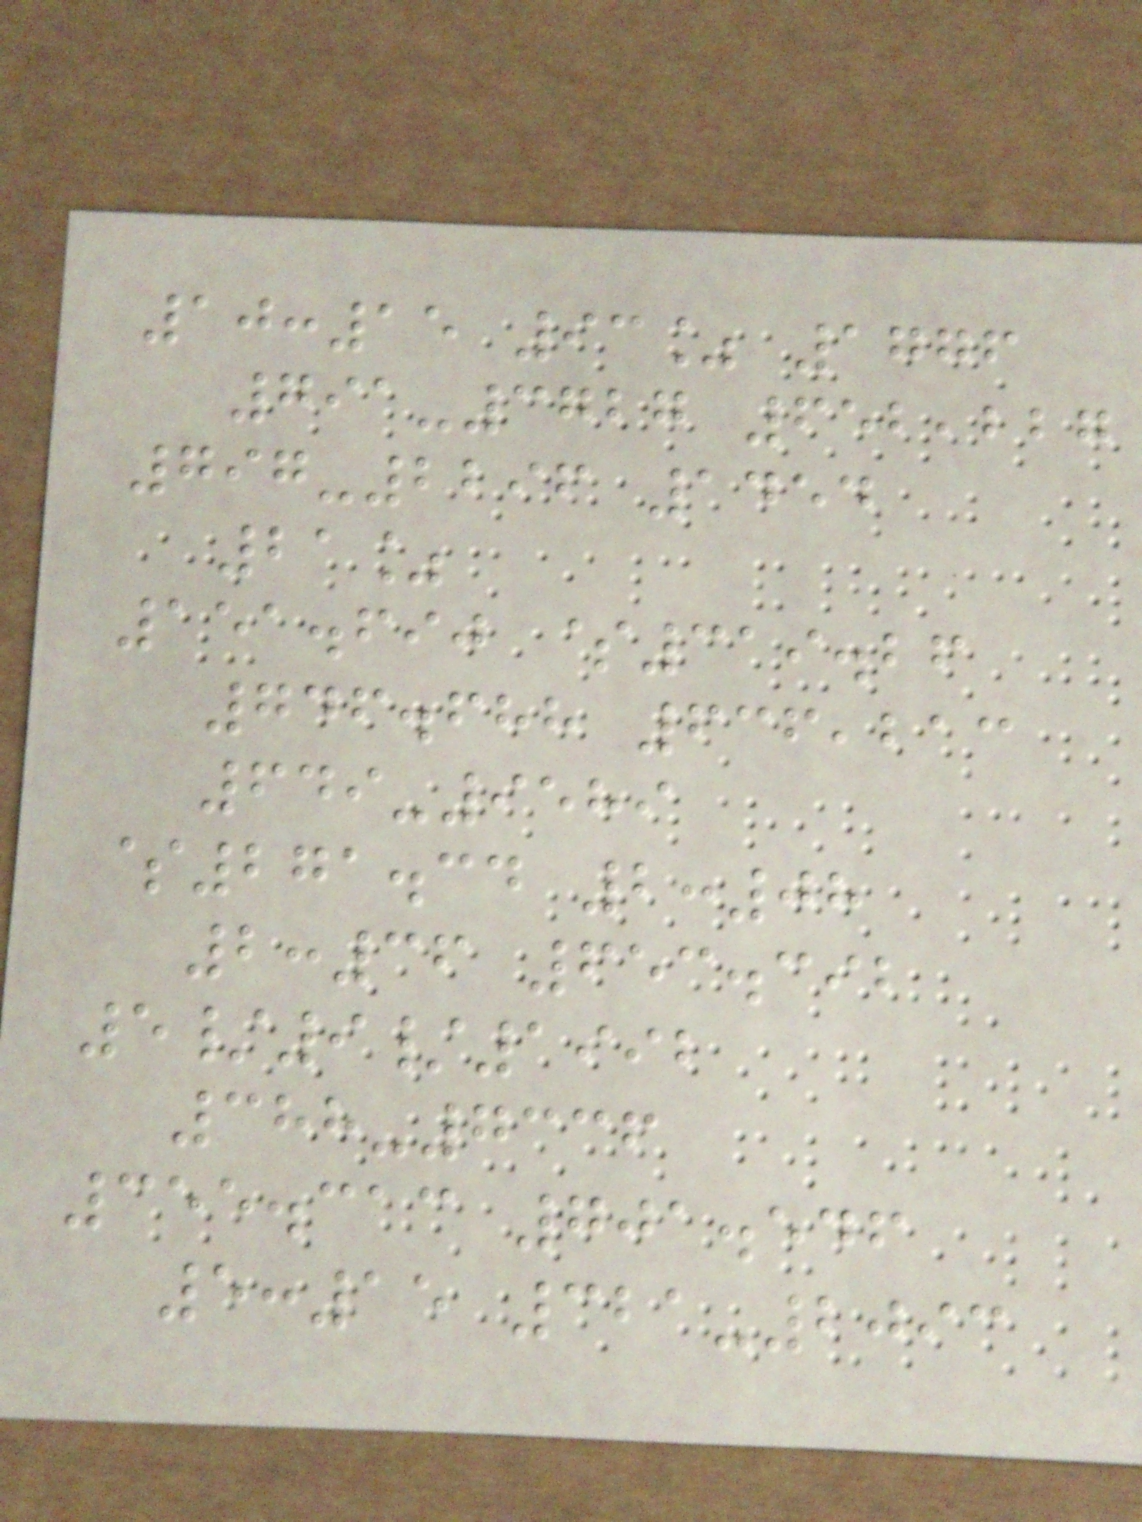10:15 93% 1776
791-3727 652,227
797-2296 1454
21%
151.690 $319.26
746.688 636,213
649-9589
$271.34 2:08
2:36 653.392
5/9/1992
388-7336
355.313 701.546
5:15 321-2093
